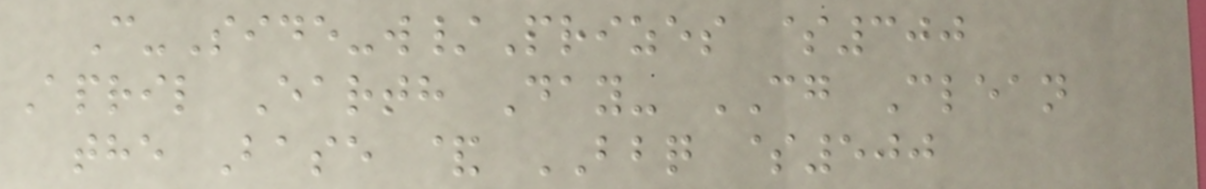C-Side-w/Prizes $300
April Earth Day- CG Clean
the Base & BBQ $500
